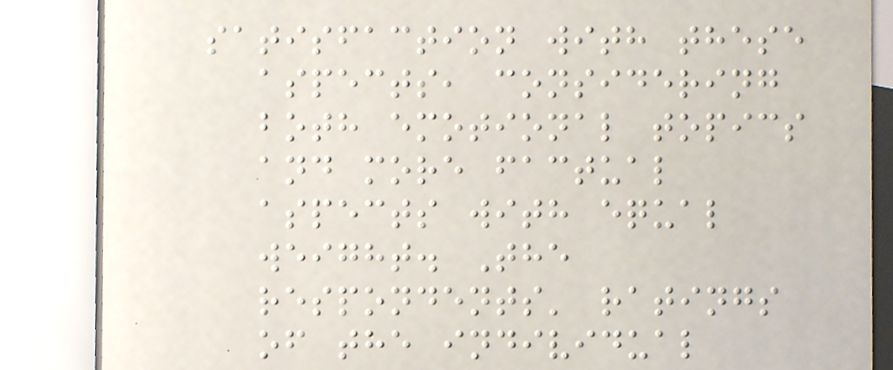satisfaction with these
aspects, considering
both emotional topics
and more factual
aspects with equal
weight. The
respondents' ratings
of the individual
